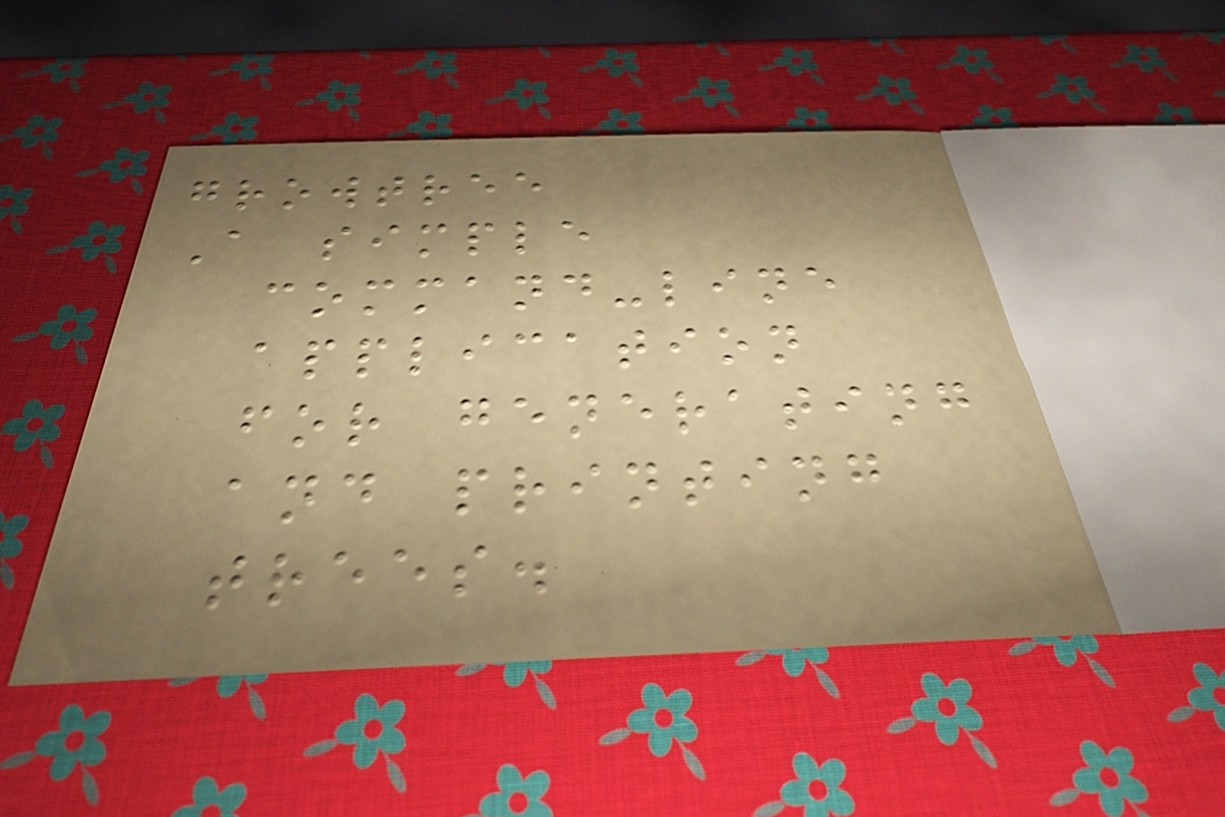growtree
A simple
command-line
application
for generating
and printing
trees.
